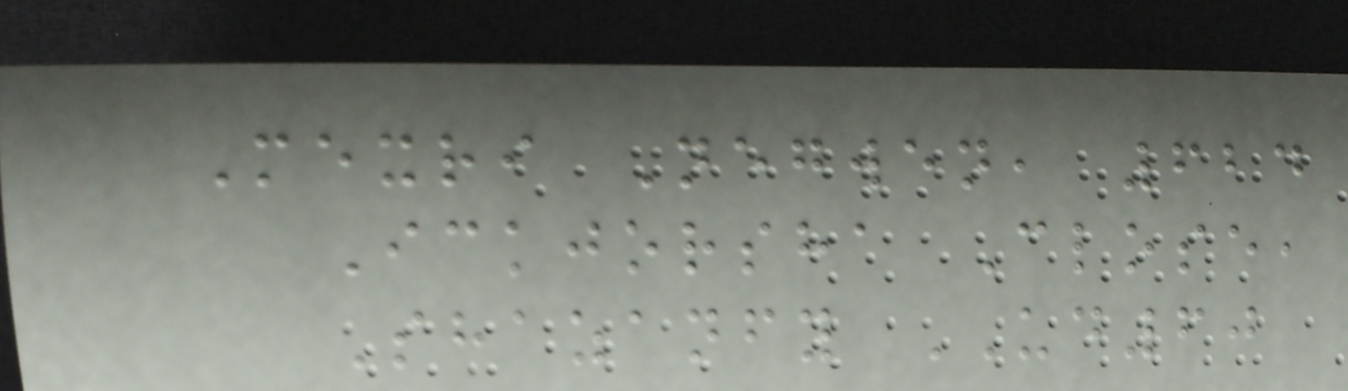Mexri Negwen, 624
Ickjorsha Close,
Shazanfy UD60
